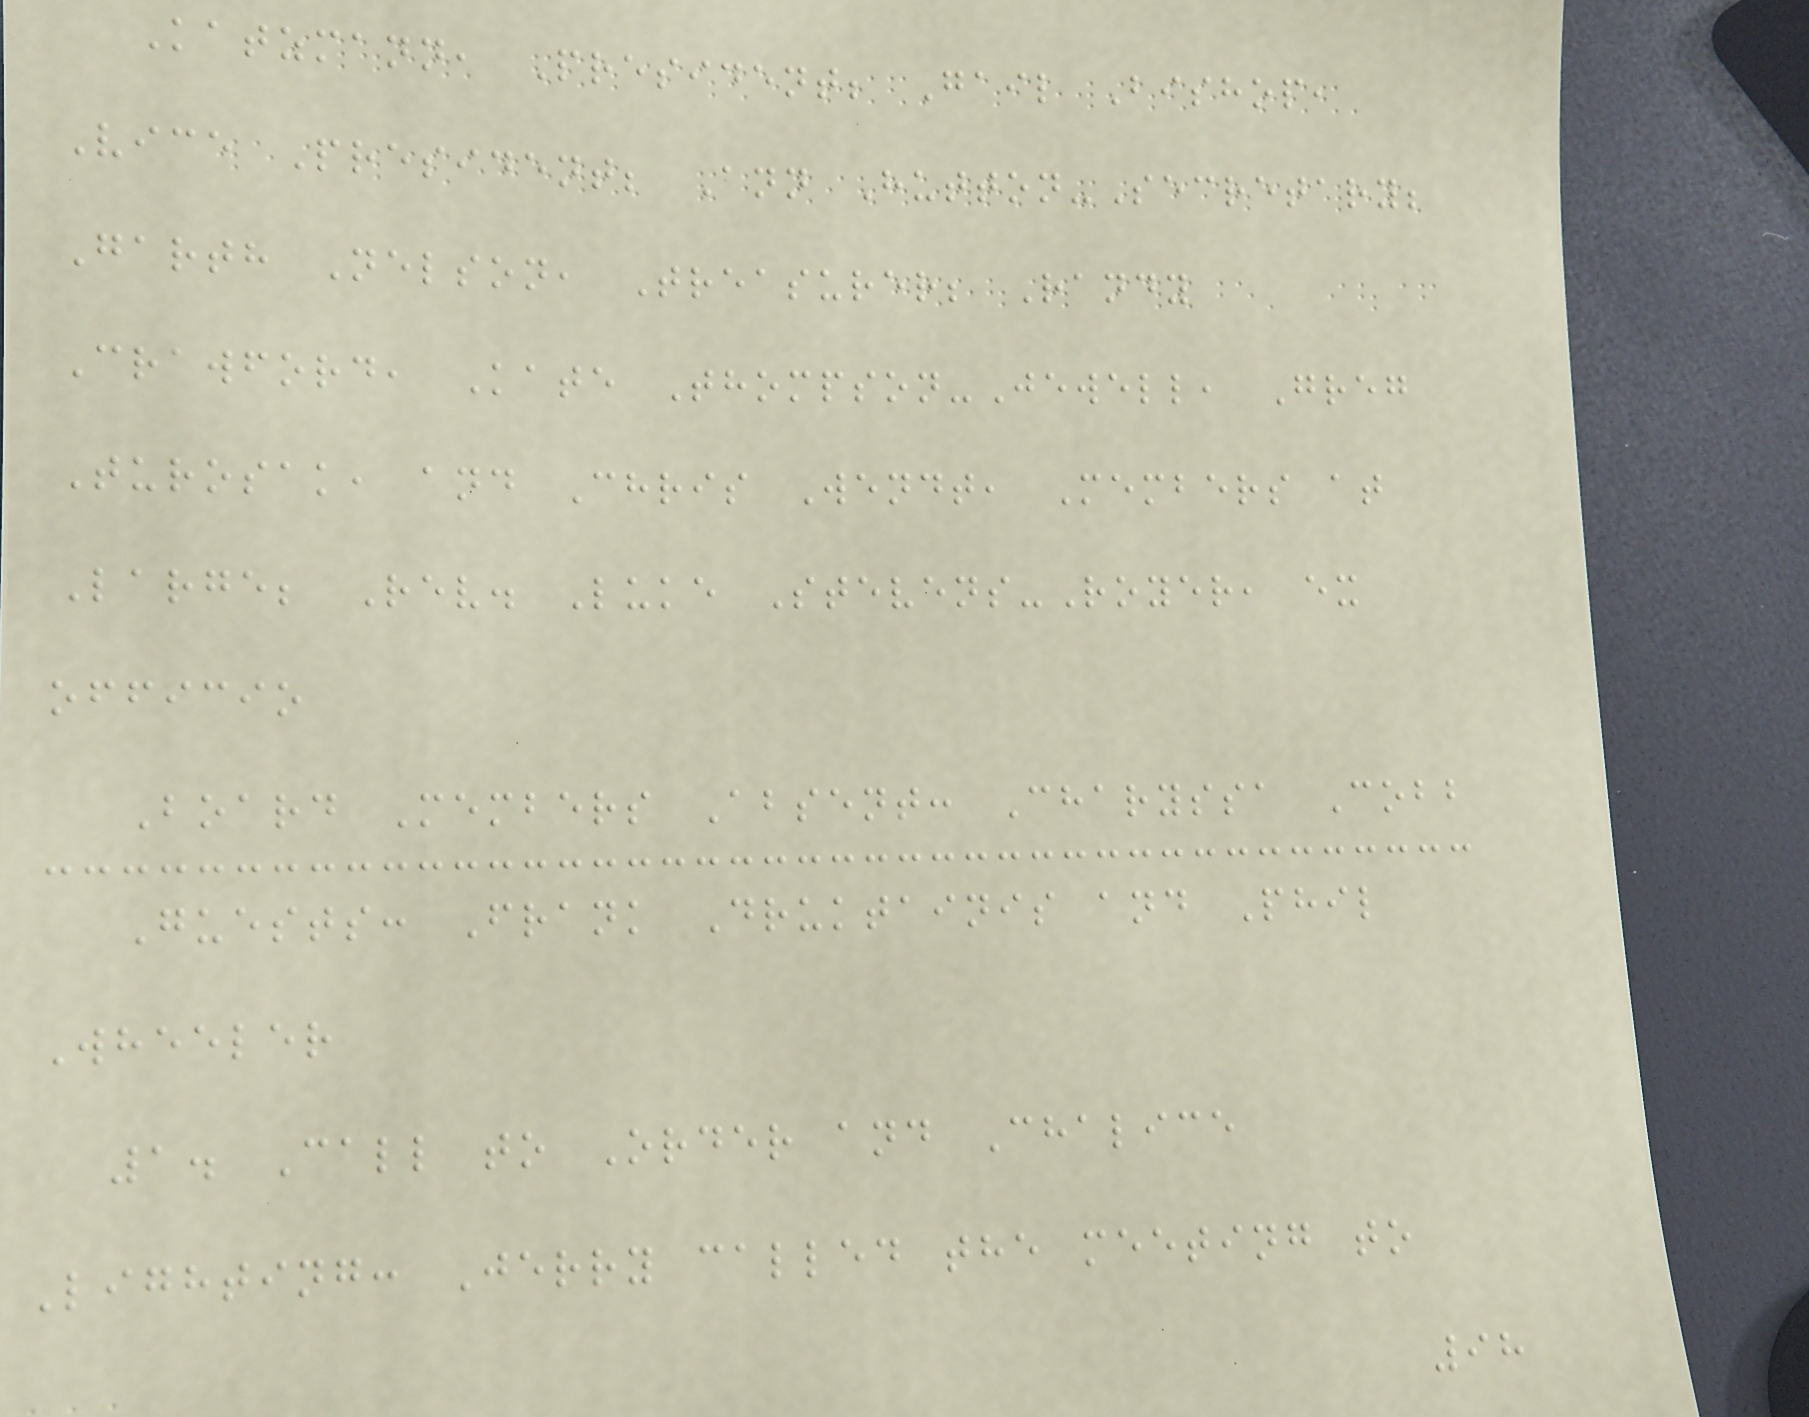Katzmann, President; Gail Bishop,
Vice President; Ann Hutton-Secretary;
Garth Nelson, Treasurer; Randy
Crawford, Kate Thompson-Jewell, Greg
Turosak, and Chris Wendt, Members at
Large; Rev. Luke Stevens-Royer, ex
officio
Board Members Absent: Charyssa Cobb
Guests: Frank Druktainis and Phil
Wheeler
1. Call to Order and Chalice
Lighting: Jerry called the meeting to
98
